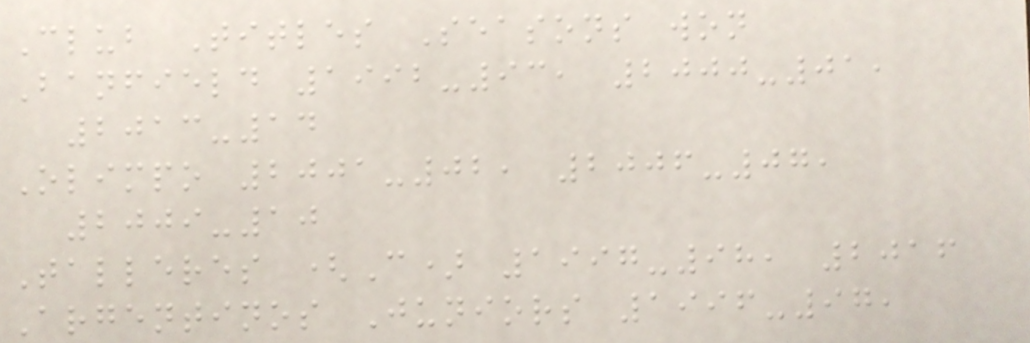Club Titles Seasons won
Banfield 1992-93, 2000-01,
2013-14
Olimpo 2001-02, 2006-07,
2009-10
Talleres (C) 1997-98, 2016
Argentinos Juniors 1996-97,
